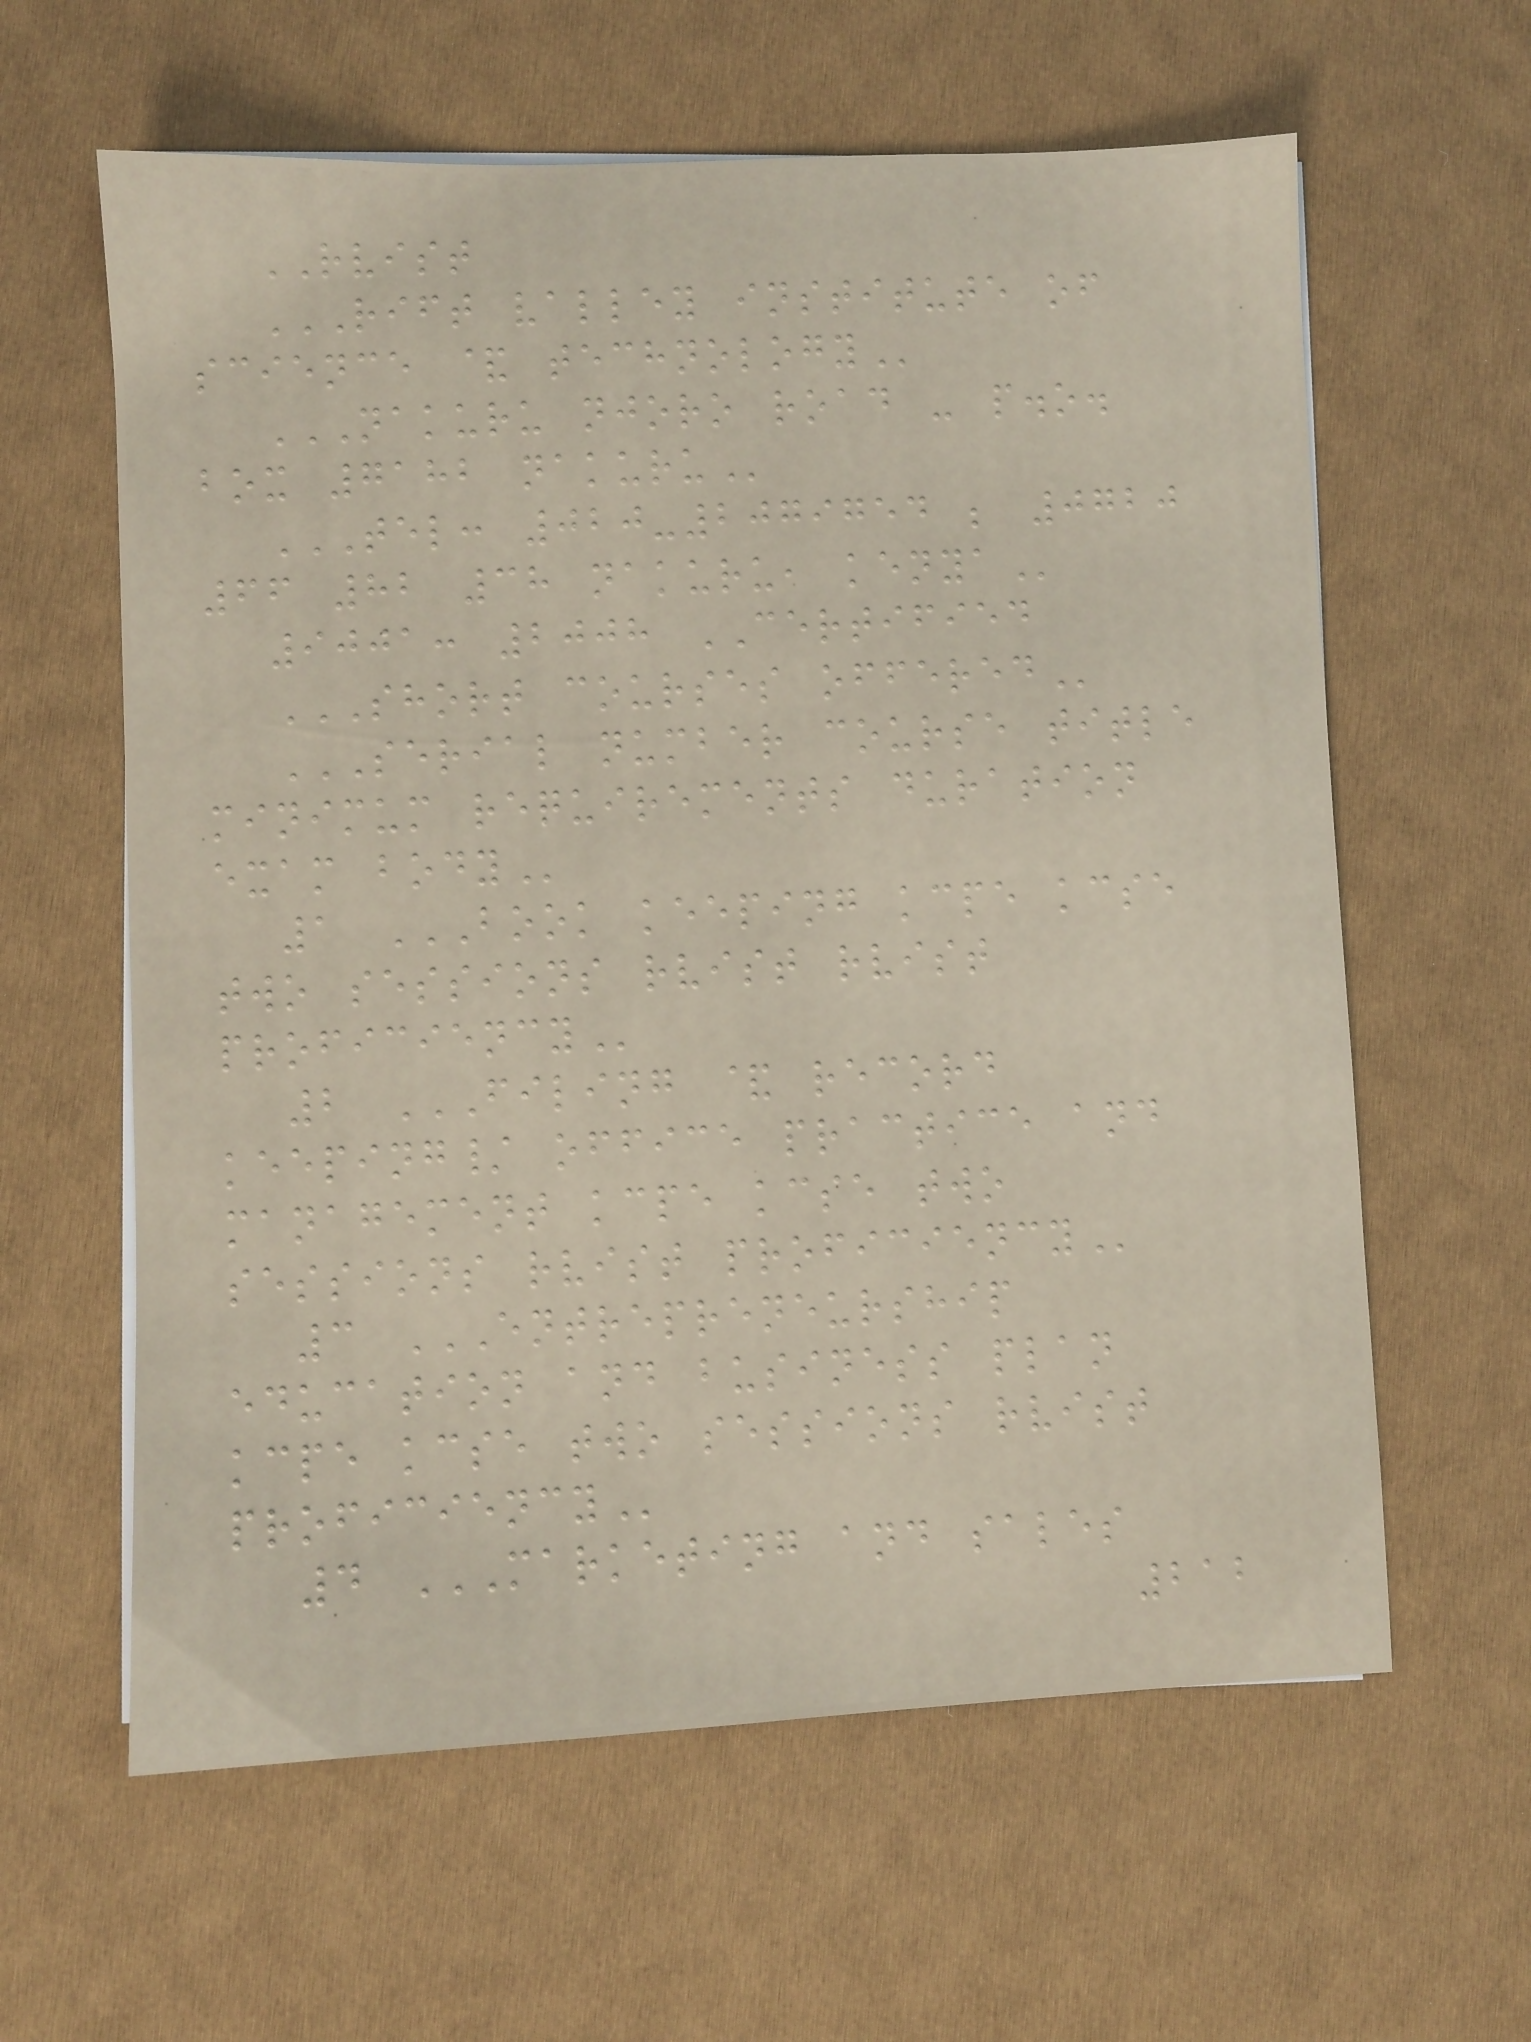RVIST
RIFT VALLEY INSTITUTE OF
SCIENCE & TECHNOLOGY
NAKURU NJORO ROAD - P.O.
BOX 7182 NAKURU
TEL: 020-2079754 ; 0720
66 82 38 NAKURU, KENYA
9001: 2008 CERTIFIED
SHORT COURSES OFFERED
SERIAL NUMBER COURSE TITLE
MINIMUM REQUIREMENTS DURATION
EXAM BODY
1 BOOK KEEPING KCPE KCSE
TWO SESSIONS RVIST RVIST
PROFICIENCY
2 FILING & RECORD
KEEPING/ OFFICE PRACTICE AND
MANAGEMENT KCPE KCSE TWO
SESSIONS RVIST PROFICIENCY
3 ENTREPRENEURSHIP
EDUCATION AND BUSINESS PLAN
KCPE KCSE TWO SESSIONS RVIST
PROFICIENCY
4 MARKETING AND SALES
212
